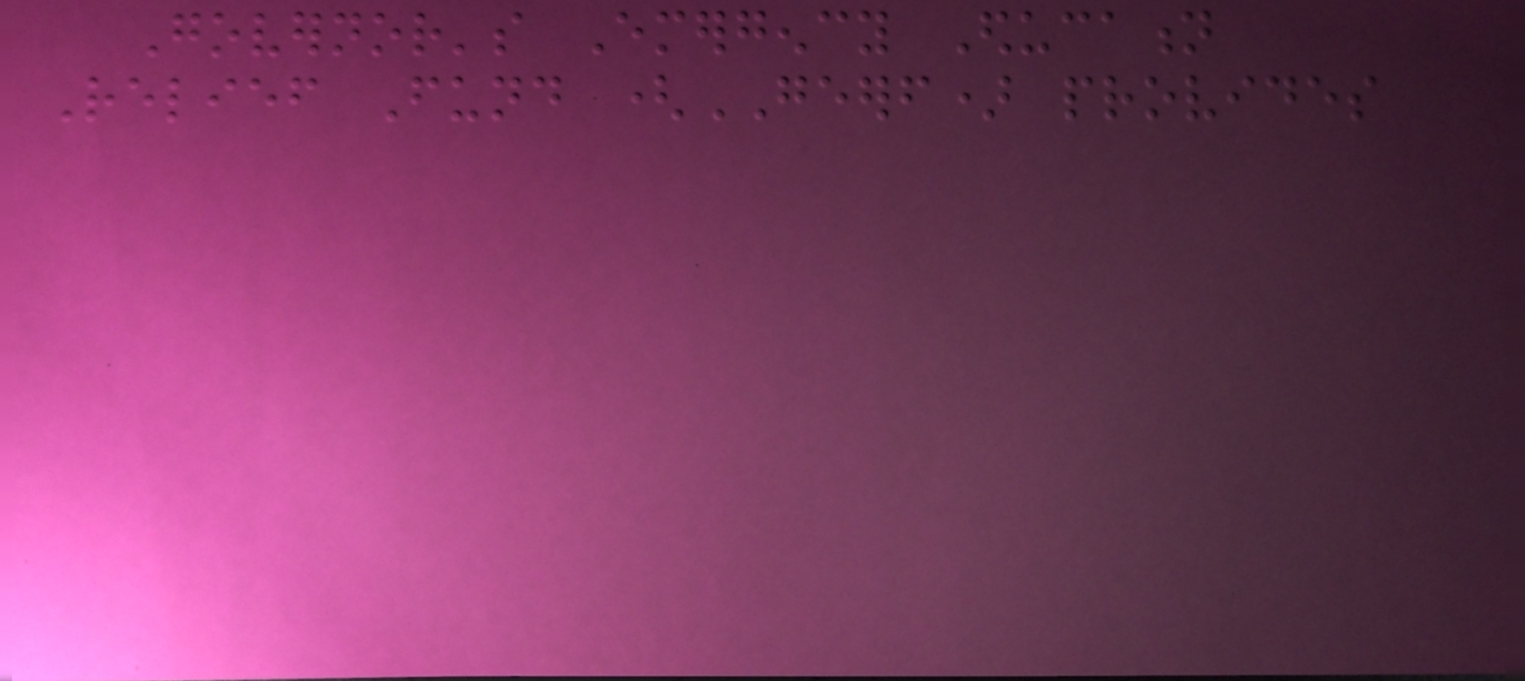Governor's Emergency Education
Relief Fund (GEERF) provides
